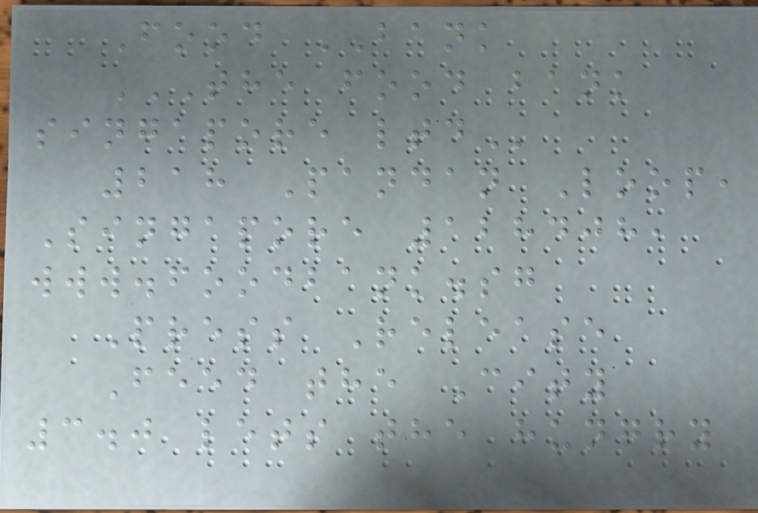Food BANK
THE FOOD BANK
SINGAPORE LTD
218 Pandan Loop,
Singapore 128408,
www.foodbank.sg
Press Release
Feed the City
3.0 lets the hungry
